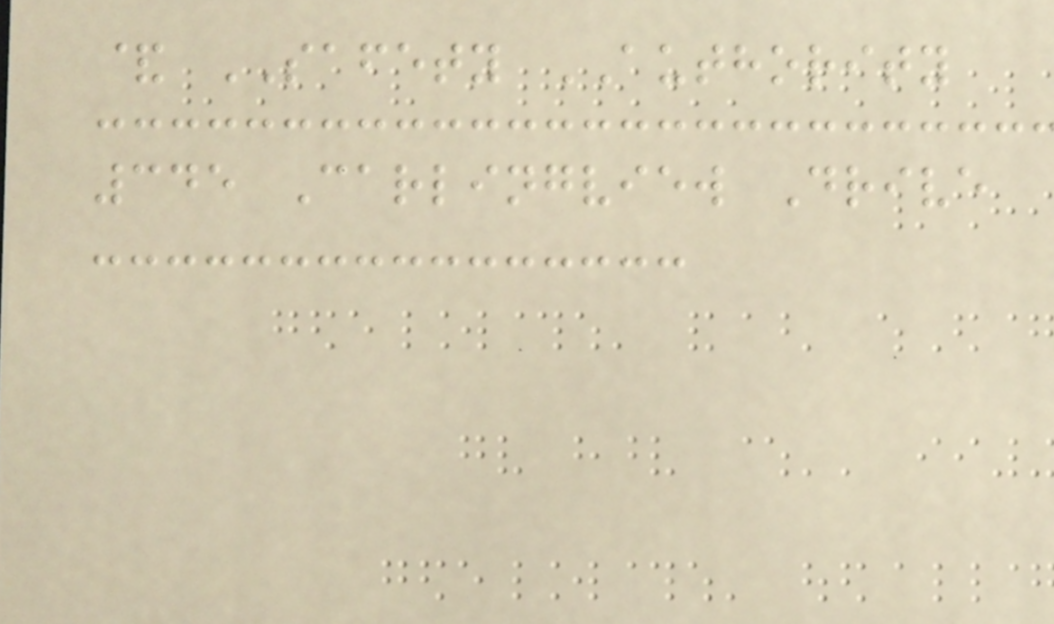& SAFETY AUTHORITY
345 Carlingview Drive
